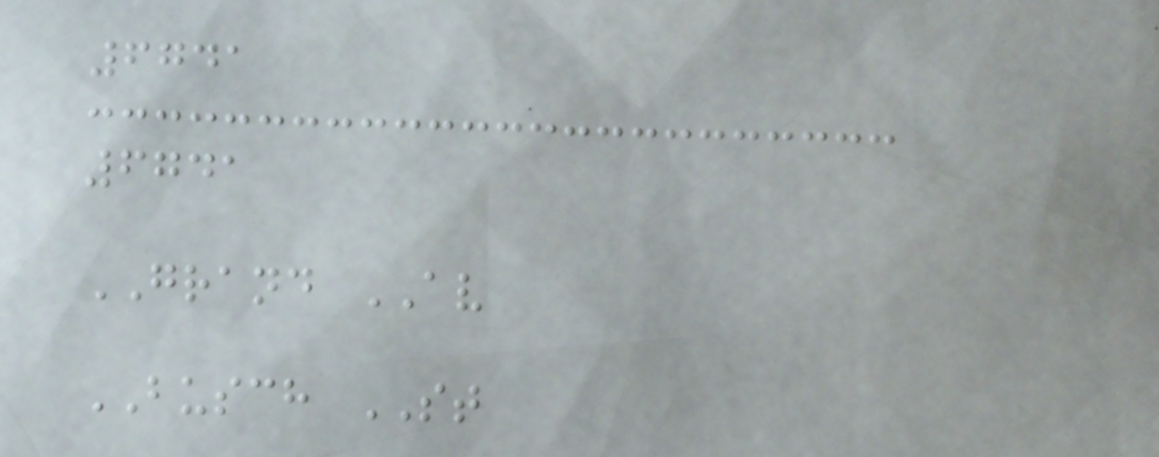6741
6741
GRAND AV
BUSCH ST
